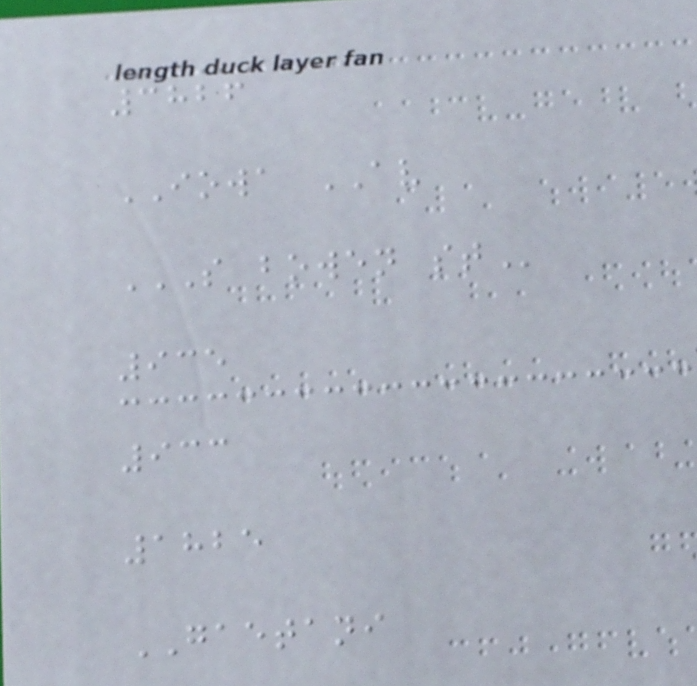3826
IOWA AV
S BOWEN ST
935
933
1825
GAETANI
